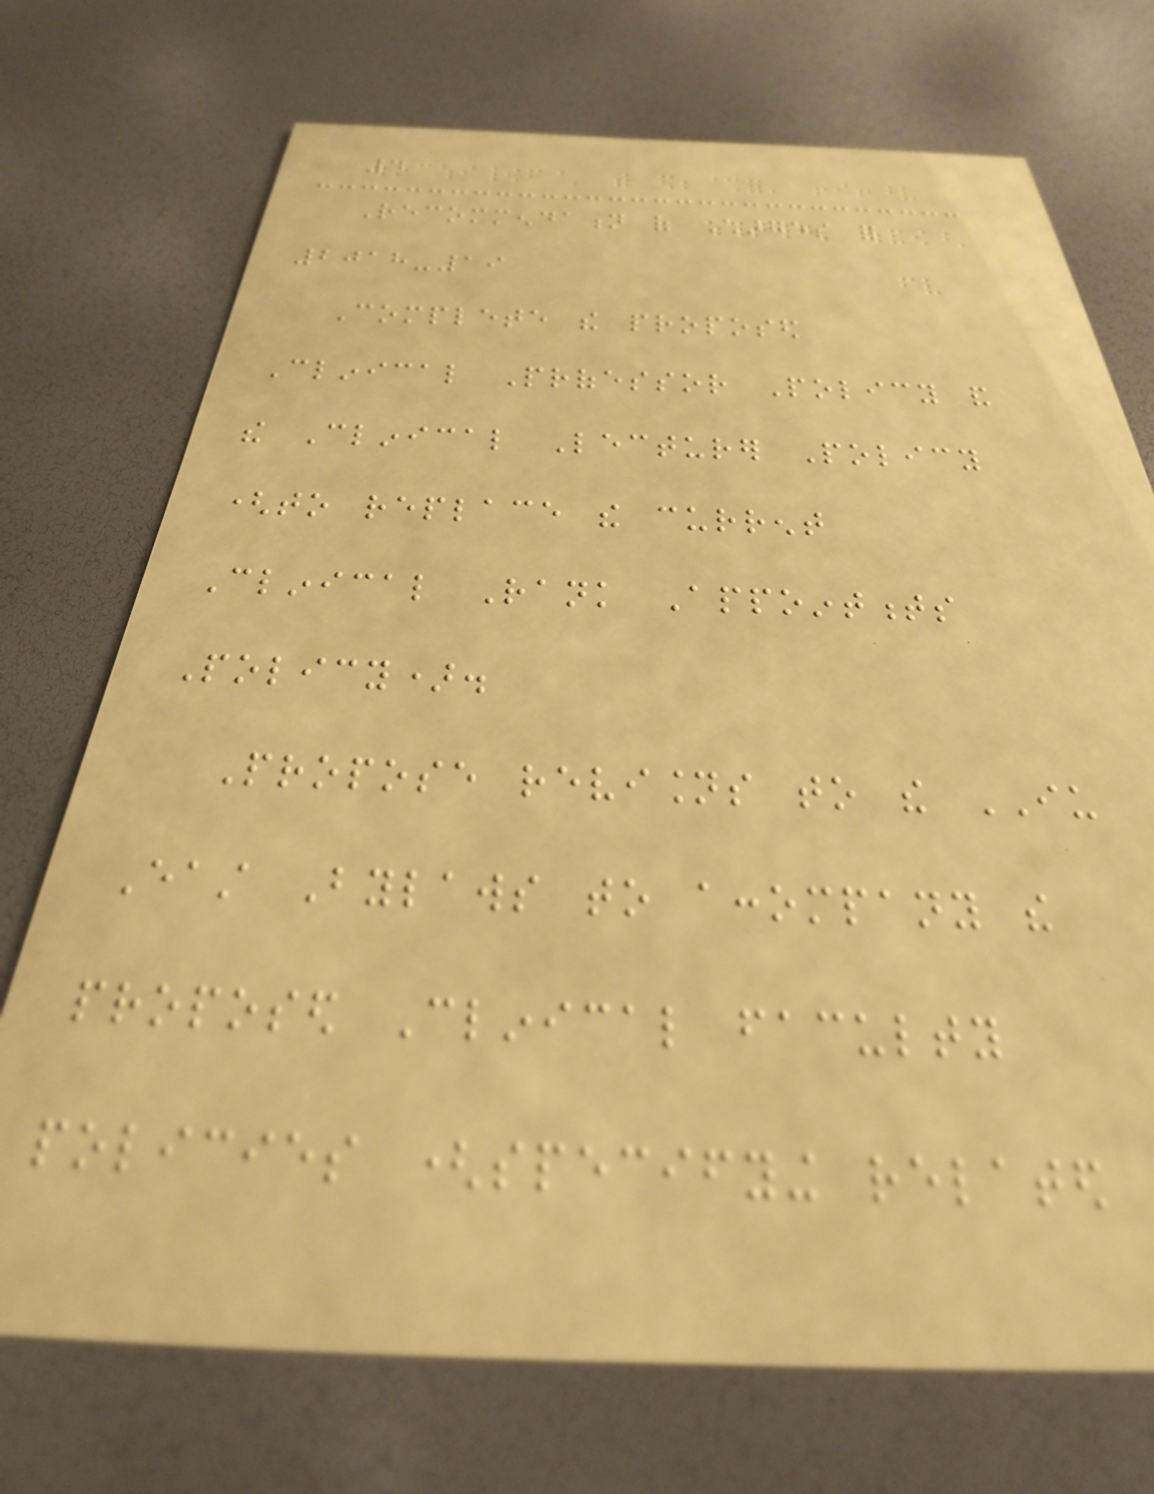4
Recommendation of Charges for
2018-19
Complete the proposed
Clinical Professor Policy and
the Clinical Lecturer Policy
(to replace the current
Clinical Rank Appointments
Policy).
Propose revisions to the IU
East Bylaws to accompany the
proposed Clinical faculty
policies (specifying related
